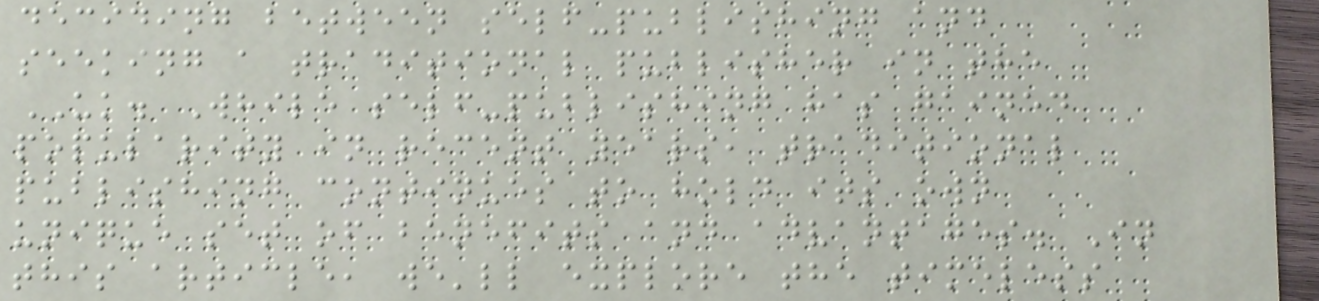deciding between self-publishing and
seeking a traditional publisher in the
UK. While self-publishing has gained
popularity in recent years, traditional
publishing continues to hold its own
unique set of benefits and advantages. In
this article, we'll explore the timeless
